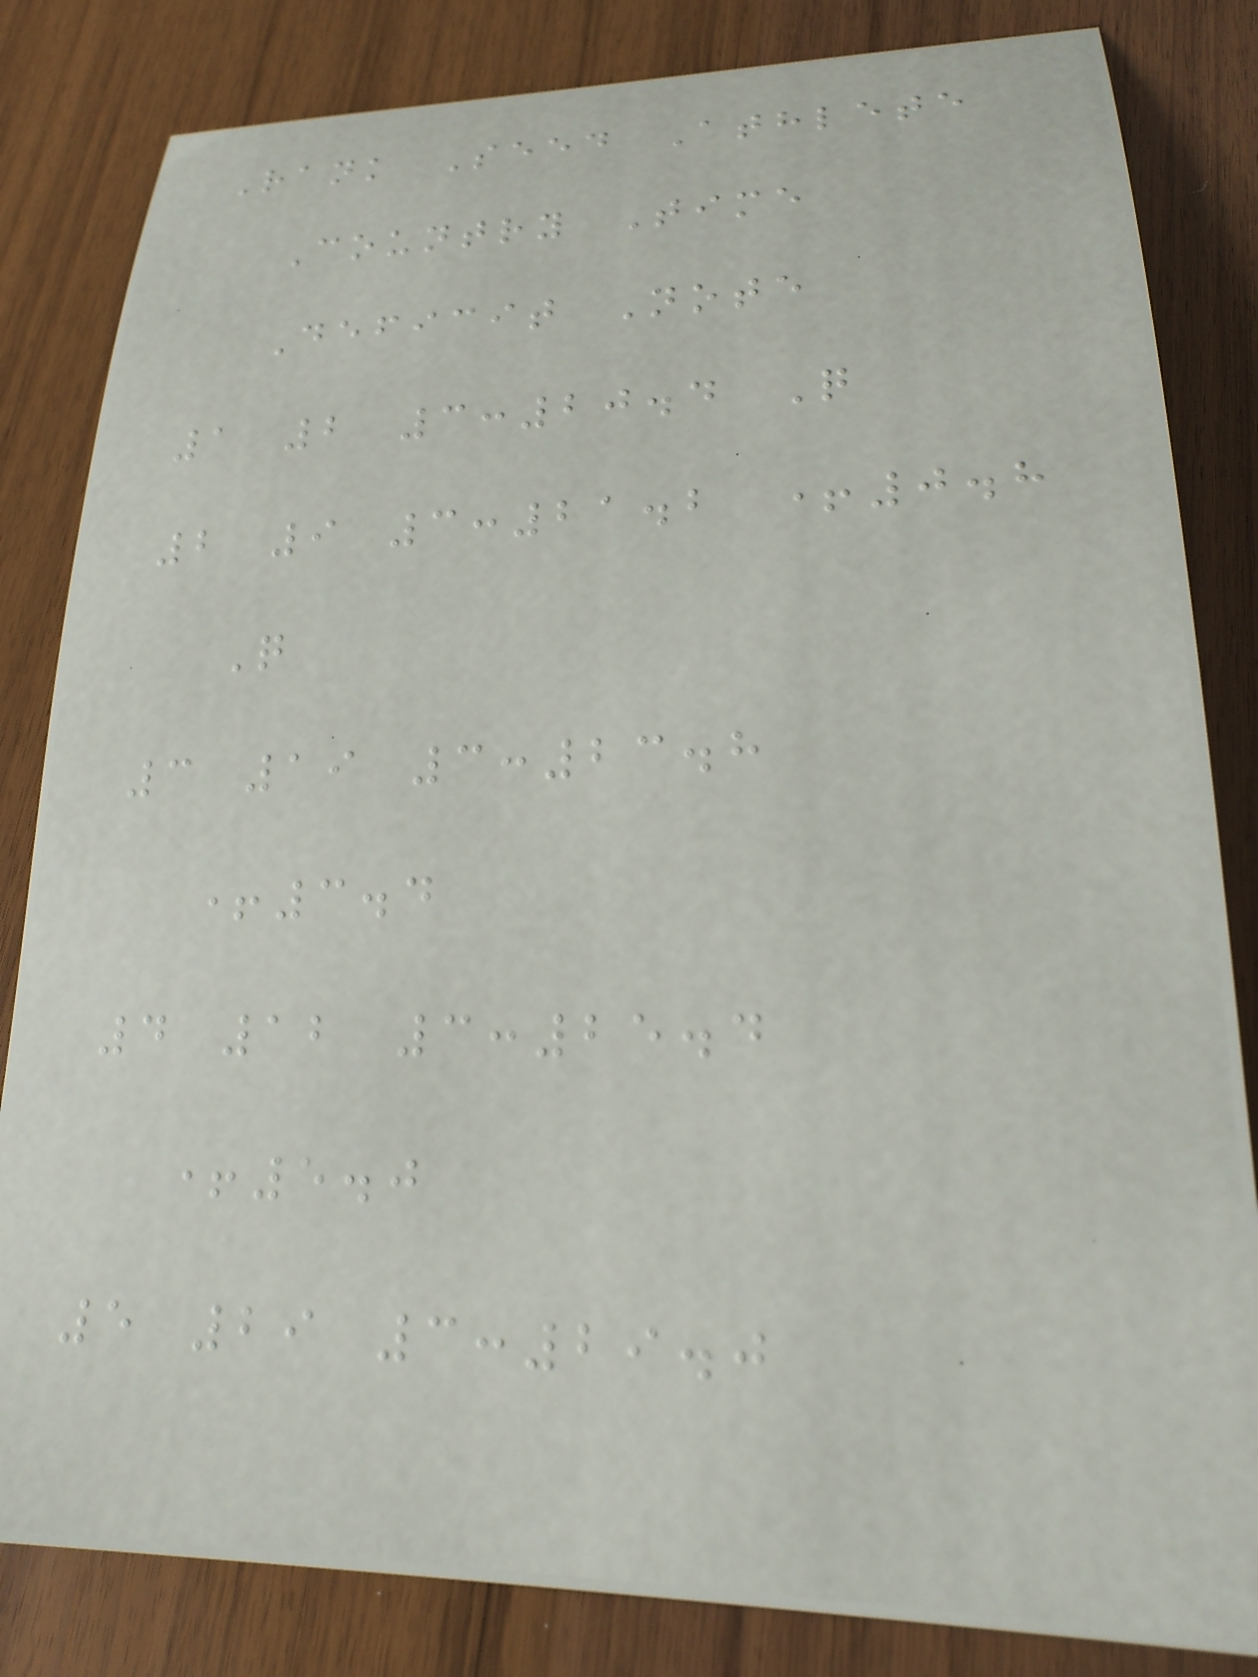Rank Seed Athlete
Country Time
Deficit Note
1 2 3:20.4 Q
2 9 3:21.2 +0.8
Q
3 19 3:23.8
+3.4
4 12 3:25.4
+5.0
5 29 3:29.0
